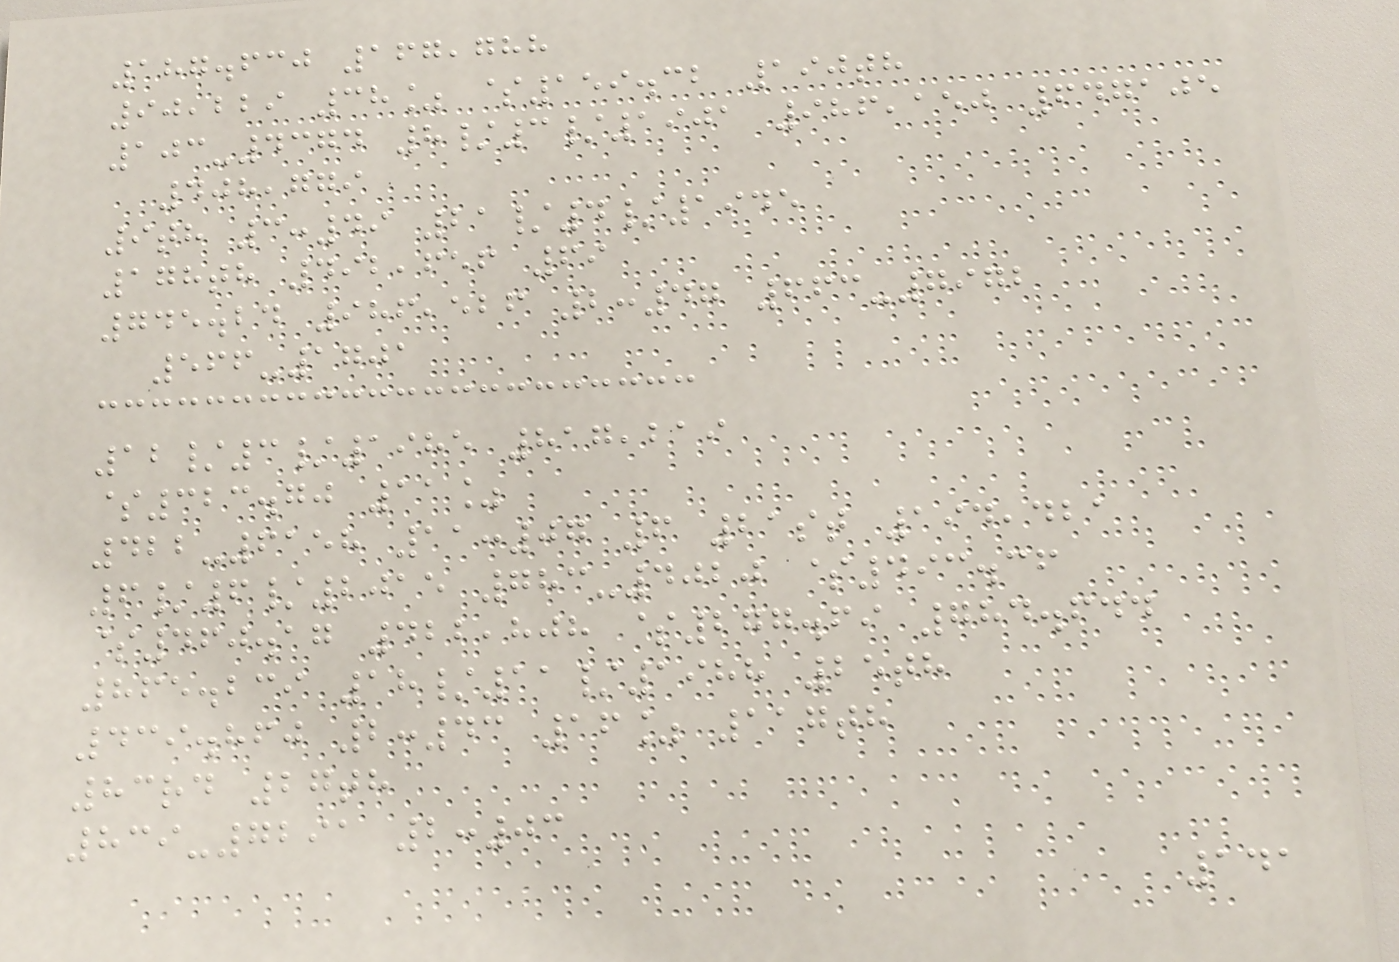187.630 167,788
90,229 38% $159.32 190th
103-4374 8/3/1901 986,150 647105
408,779
9th 3:49 21/4/1945
178th 492,656 69
745.24 986,526 2:47 663-7972
566-1701
12/3/1985 817,219
$323.70 11%
422-6158 11:07 6 21st 194,421
6/6/2015 783-4020 $493.36
$460.17 422,808 $277.69 784.644
865.239 18/11/1988 25th
439.860 2:43 16% 117th
83rd 27th
839-7291 2:03
141
